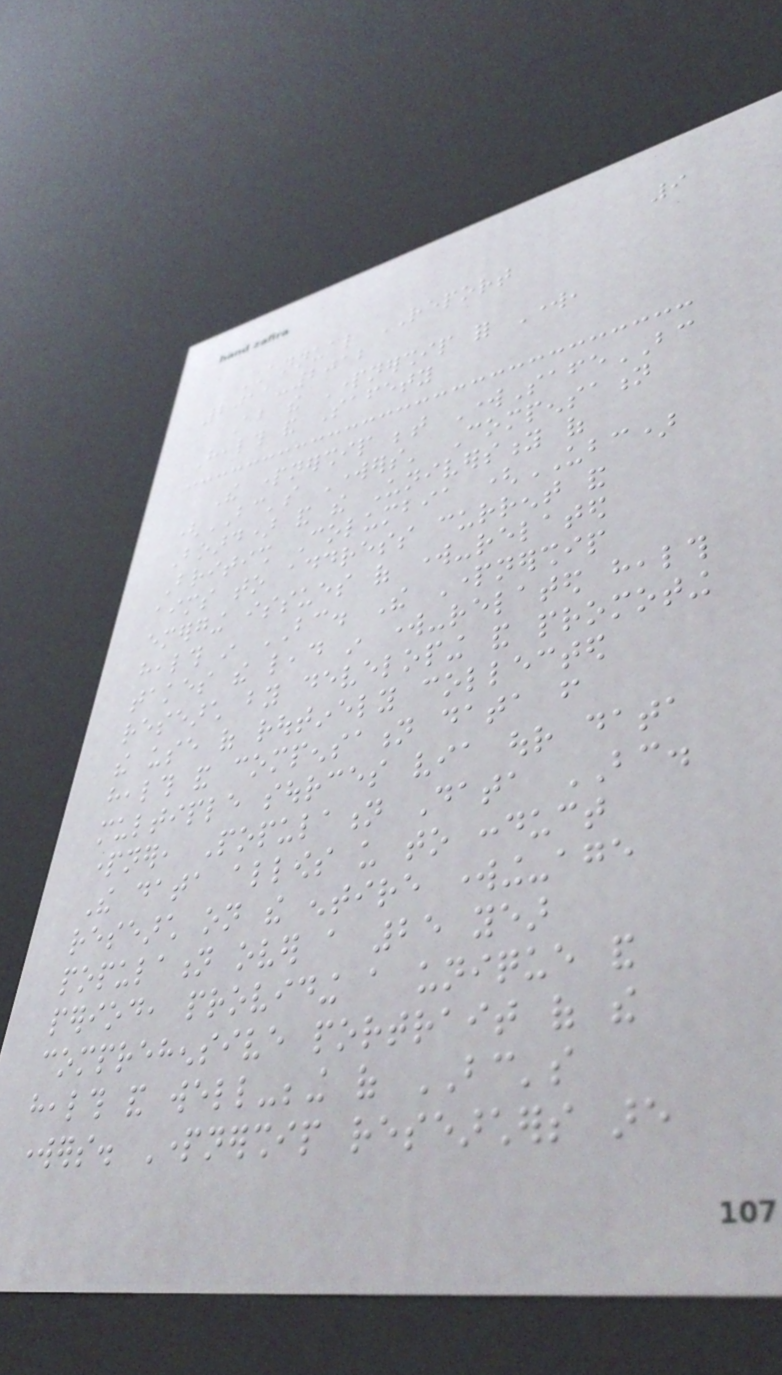9
ANNUAL REPORT
2011-2012
About the Partnership for Work,
Health and Safety
The partnership between WorkSafeBC
(BC's Workers' Compensation
Board) and the University of
British Columbia (UBC)
aims to address current and
emerging issues of work-related
health in BC. The Partnership
takes the lead in work-related health
research by developing and promoting
the use of routinely collected
health and compensation data from
multiple sources via our data
partner, Population Data BC.
The data allows us to conduct
research on the entire working-age
population over a 25 year
period, providing a unique and
comprehensive portrait of the
health and well-being of BC's
workers. Partnership researchers are
